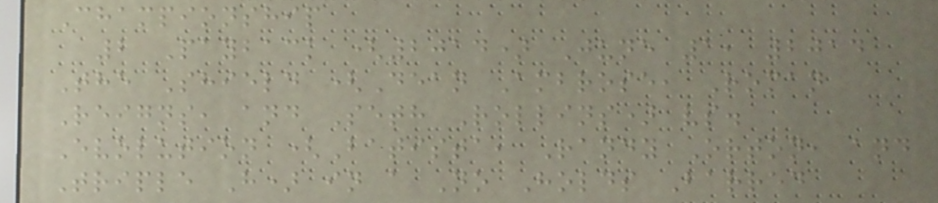Championship
2 Payback (2014) June 1, 2014
The Shield (Dean Ambrose, Roman
Reigns, and Seth Rollins) vs.
Evolution (Batista, Randy Orton, and
Triple H) in a No Holds Barred
